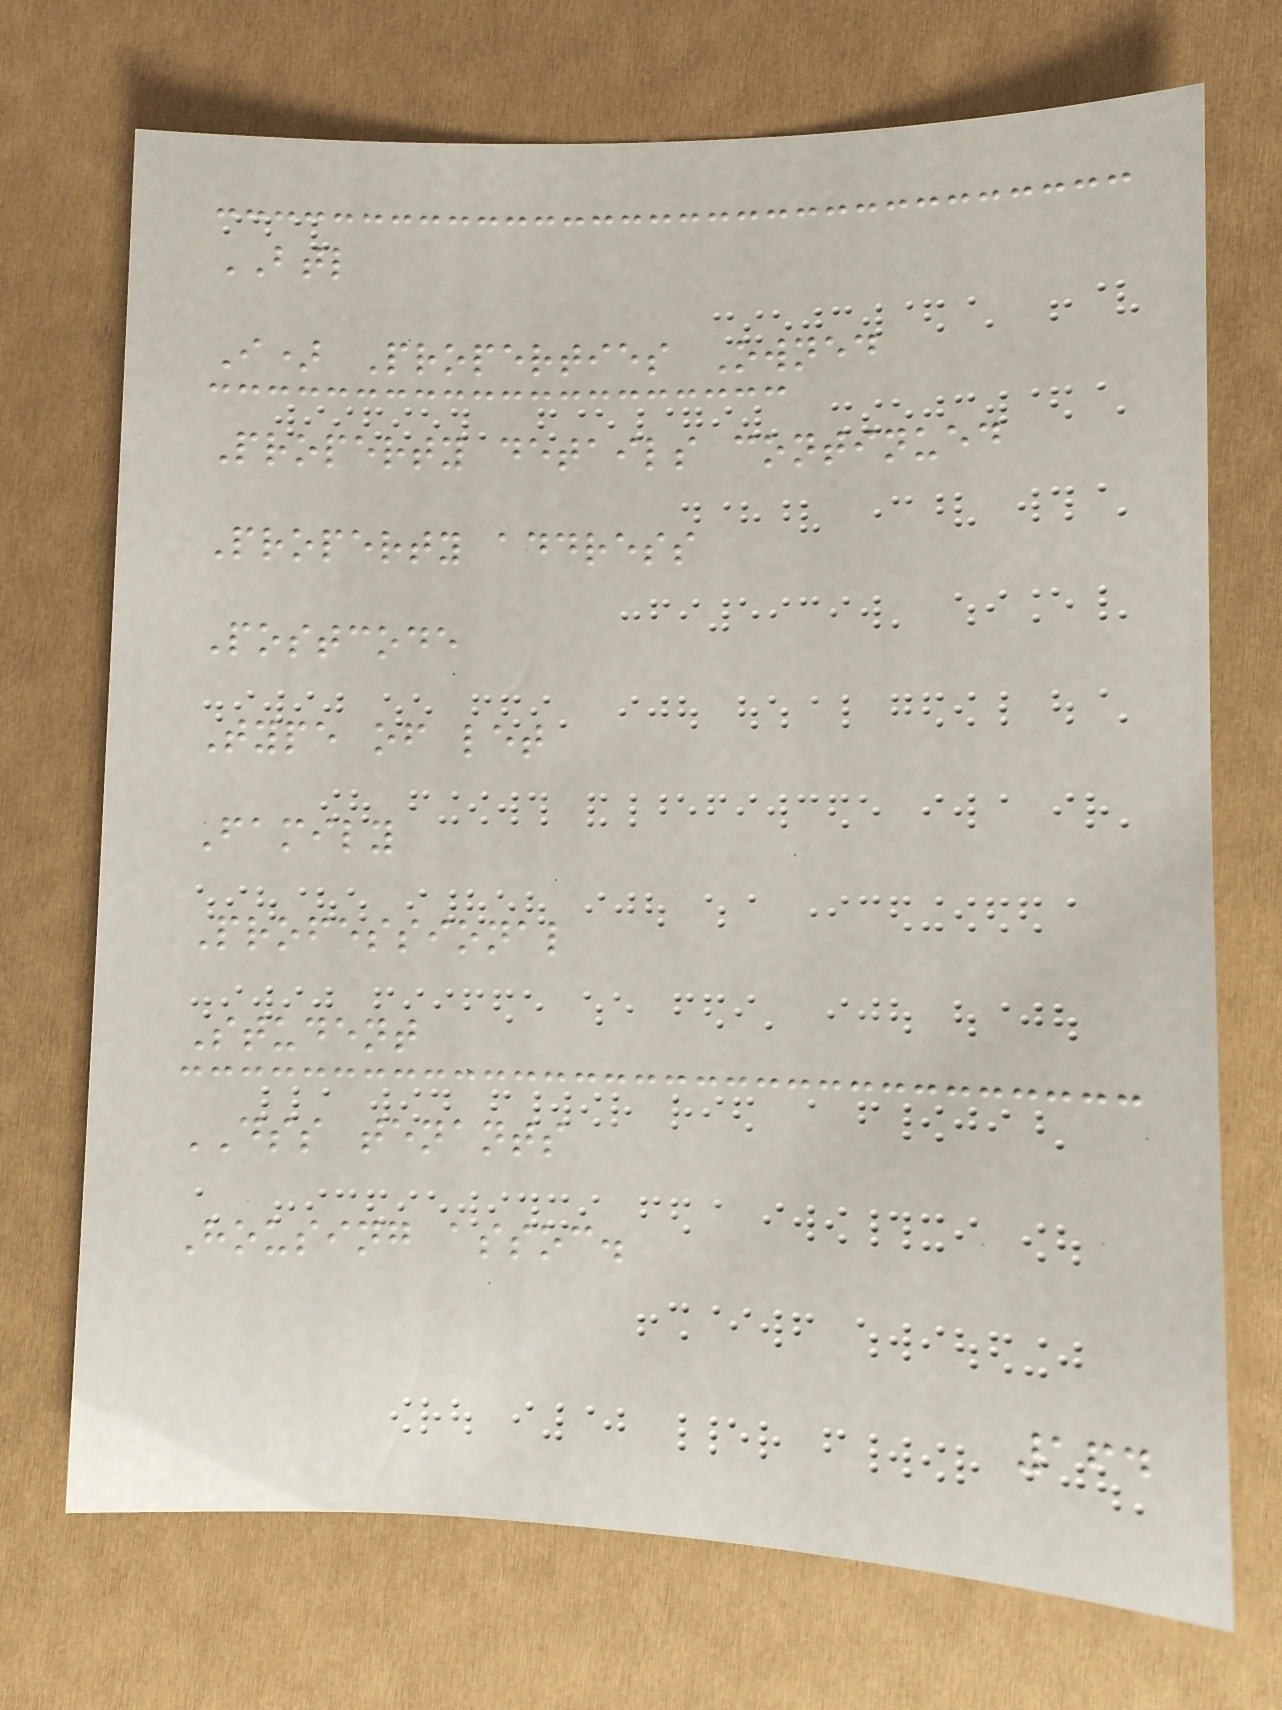BTL
I) Properties Owned
Property details continued
Property address
Postcode
Type of let
Family
Professional
Student
DSS tenants
Housing assoc.
164
